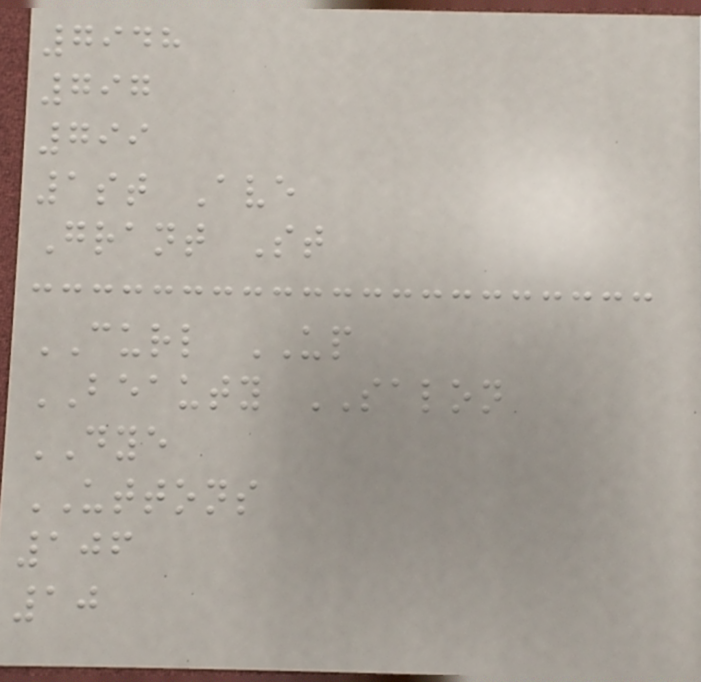7948
797
799
1st Ave
Grant St
CURL UP
BEAUTY SALON
DYE
UTTONS
106
10
